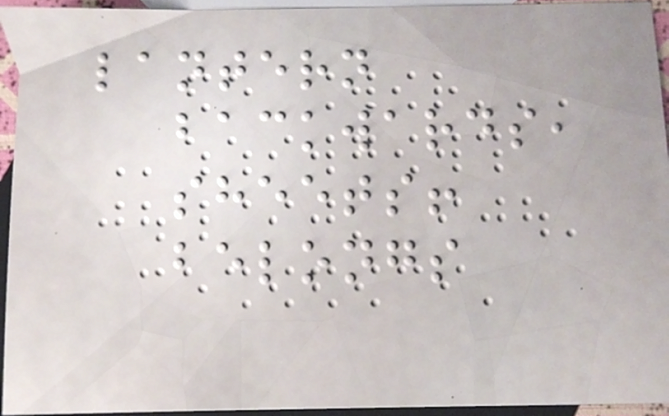lantern
backwards,
sheets!
belongs
